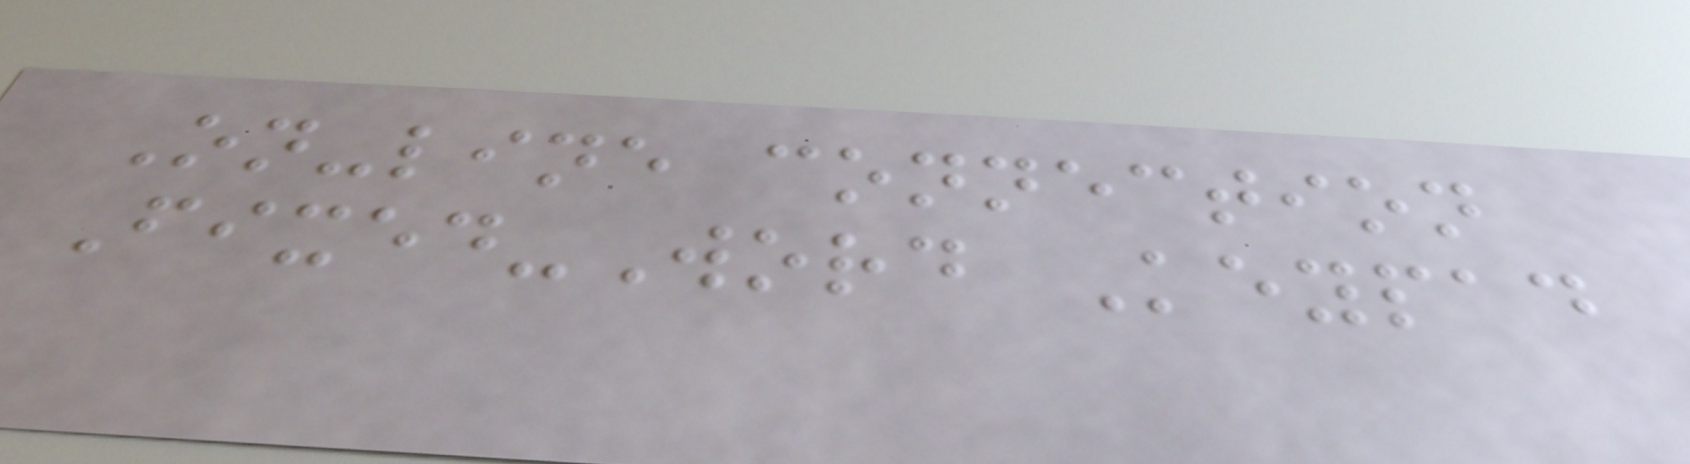On-line connection
Fixed-Word Keypad
